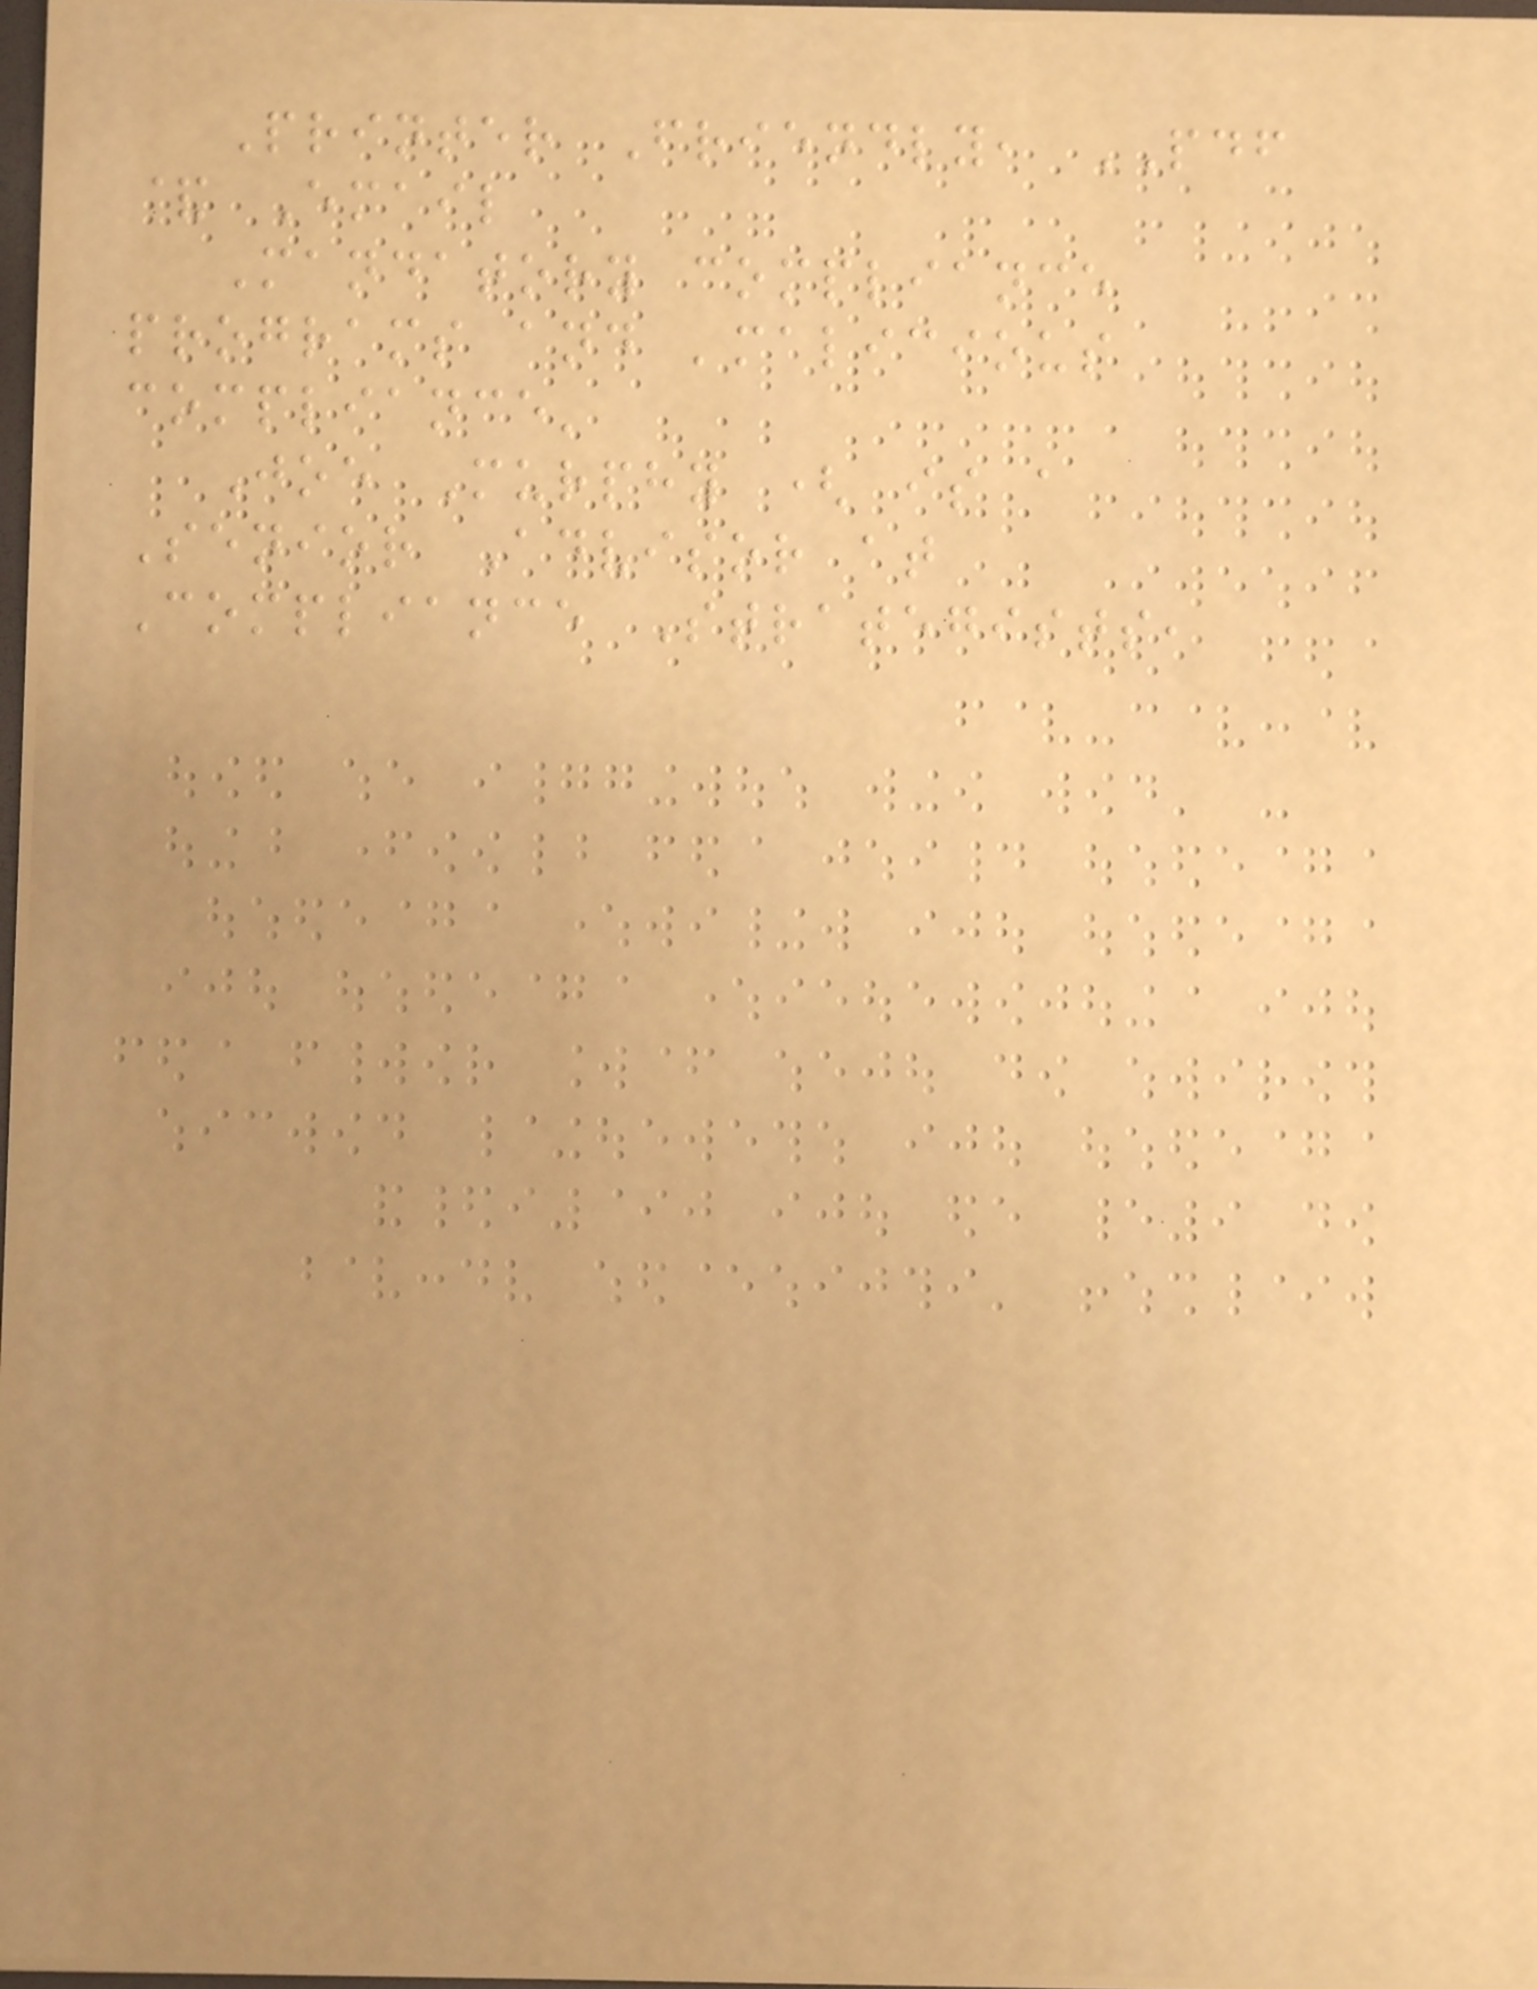Printer Friendly, PDF
& Email
Mandatory compliance
programs and 'malicious
compliance'
Joe Murphy ( is a
Senior Advisor at
Compliance Strategists,
